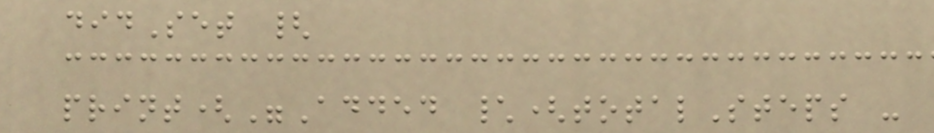didSet {
print("Added \(totalSteps -
